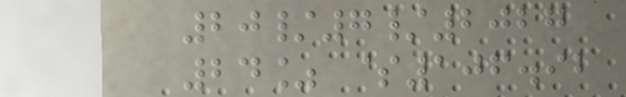20/7/2027
24% $106.92
